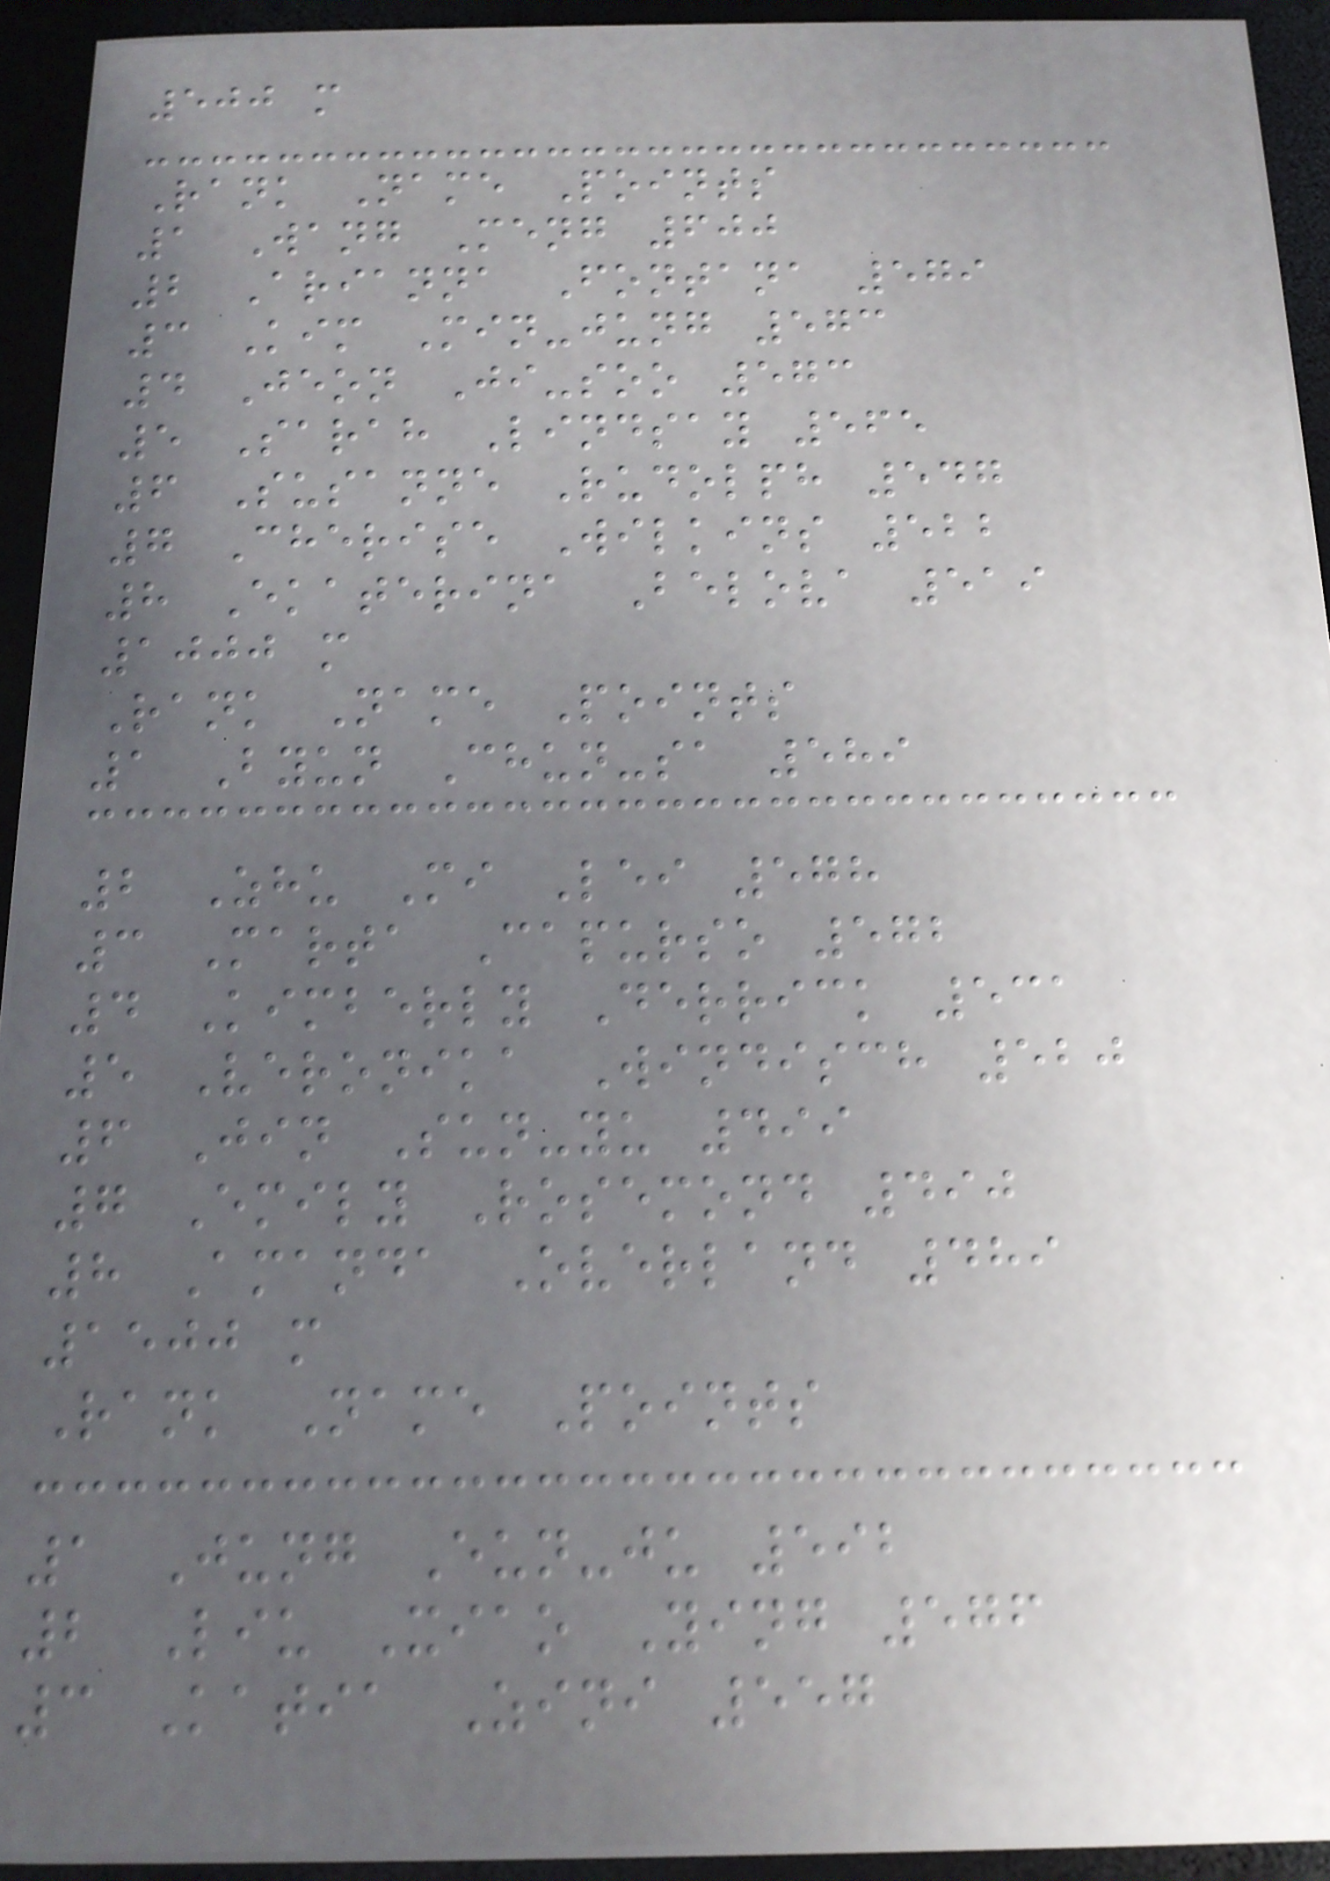500 m
Rank Name Points
1 Wang Meng 600
2 Arianna Fontana 579
3 Kim Min-jung 573
4 Jeon Ji-soo 573
5 Sarah Lindsay 565
6 Susanne Rudolph 547
7 Cherise Wilkins 522
8 Ekaterina Belova 519
1000 m
Rank Name Points
1 Byun Chun-sa 589
2 Zhu Mi Lei 578
3 Marta Capurso 572
4 Kimberly Derrick 531
5 Veronika Windisch 520
6 Jin Sun-yu 499
7 Emily Rosemond 490
8 Amanda Overland 489
1500 m
Rank Name Points
1 Jung Eun-ju 592
2 Liu Xiao Ying 576
3 Katia Zini 557
